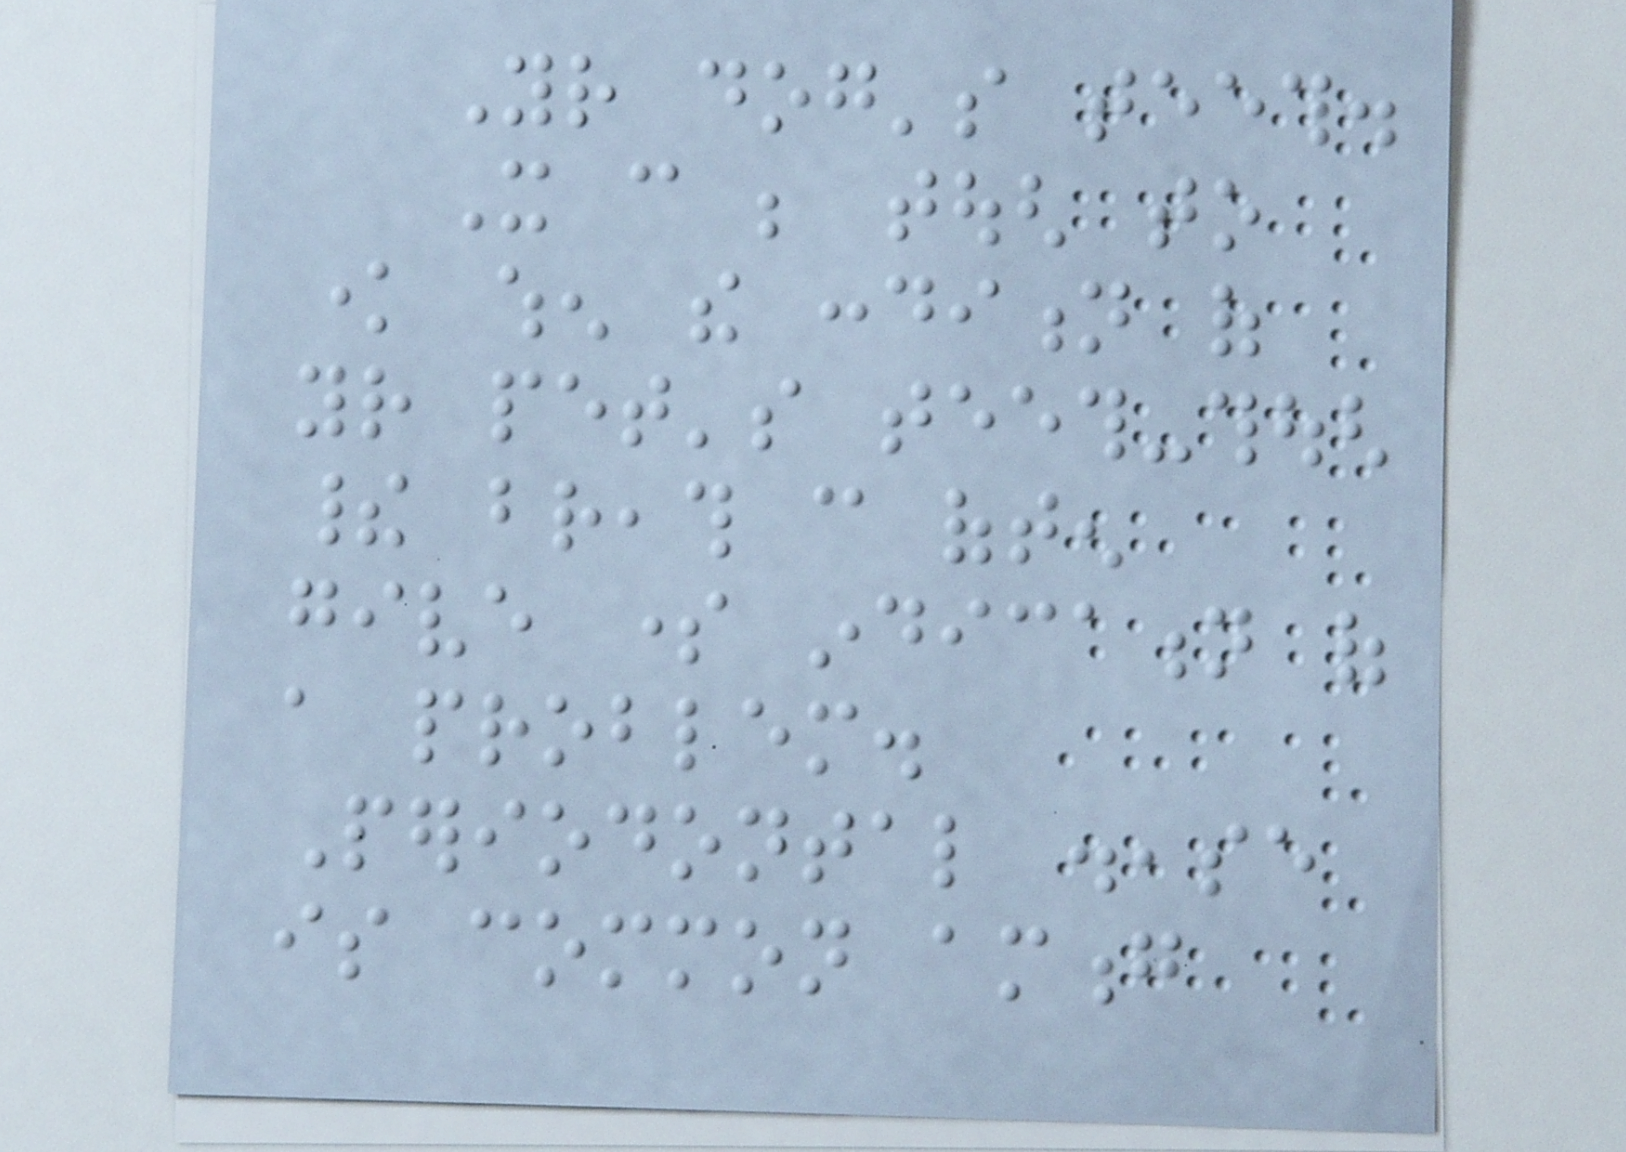Your dog's teeth.
It can be tough to
know when the condition of
your pet's teeth-though
their breath can often
give some indication of
a problem.
Periodontal disease
is common among
